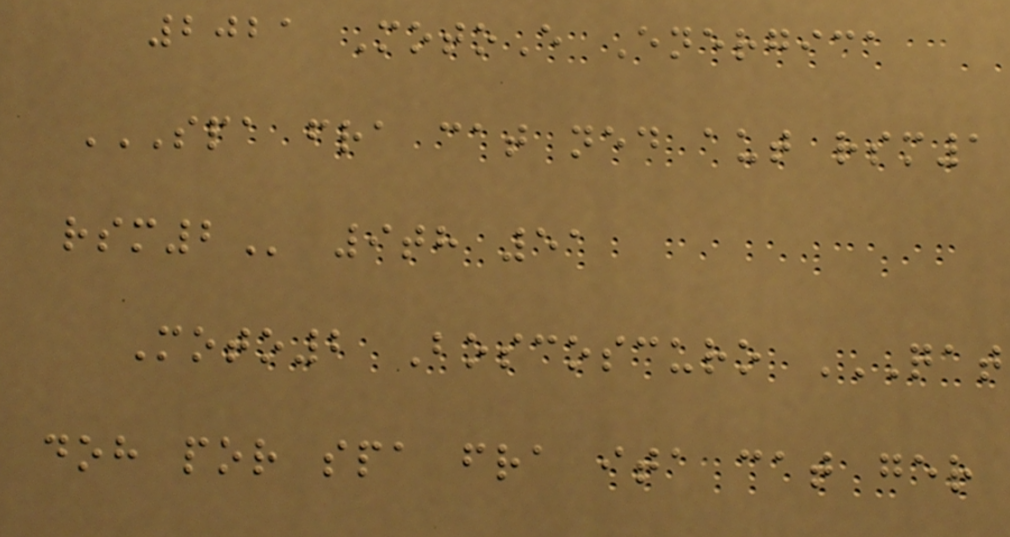2021 MotoE Energica
SPA FRA CAT NED AUT RSM1
RSM2 9th 51
Moto2 Boscoscuro QAT
DOH POR SPA FRA ITA CAT GER
